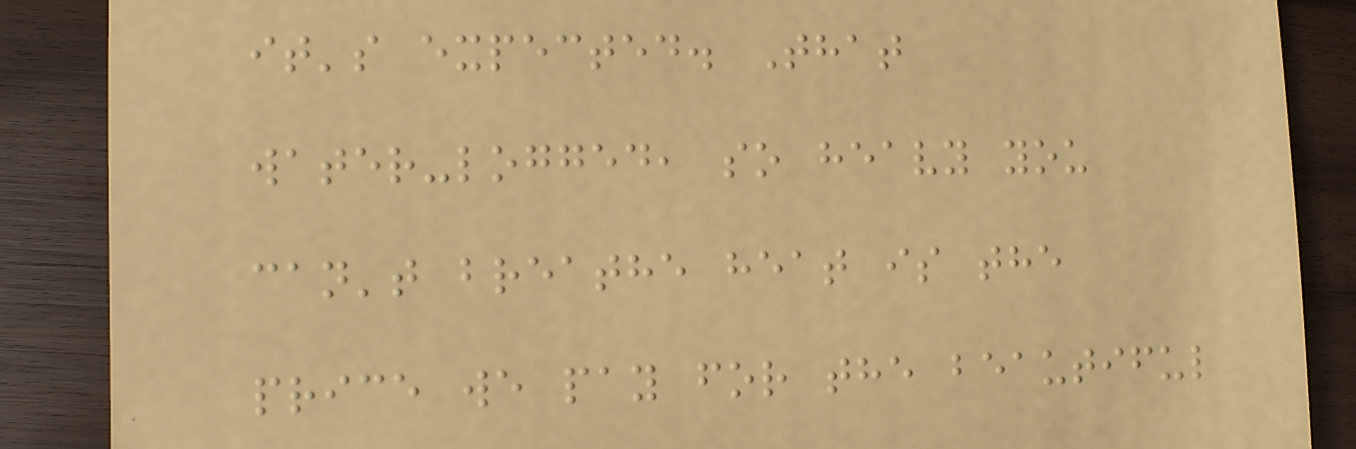it's expected. That
water-logged, so heavy you
can't breathe heat is the
price we pay for the beautiful
